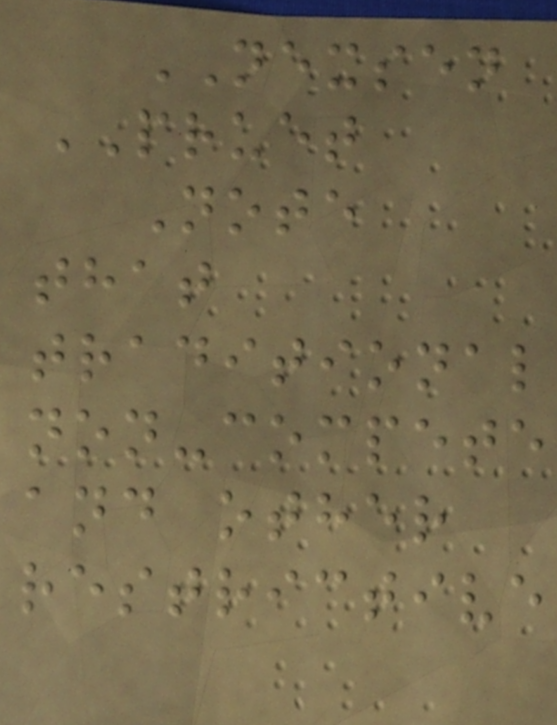NEXSEN
PRUET
Note
that
traditional
non-compete
and other
restrictive
